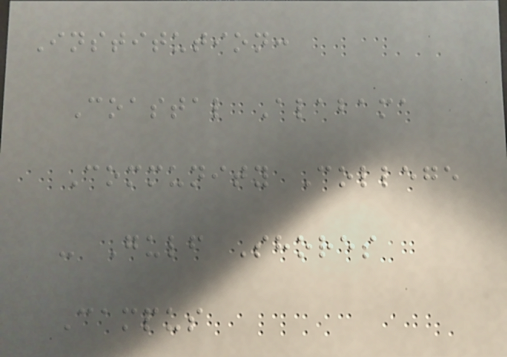Institution:
Coastal Alabama
Community College
- Gulf Shores
Campus
